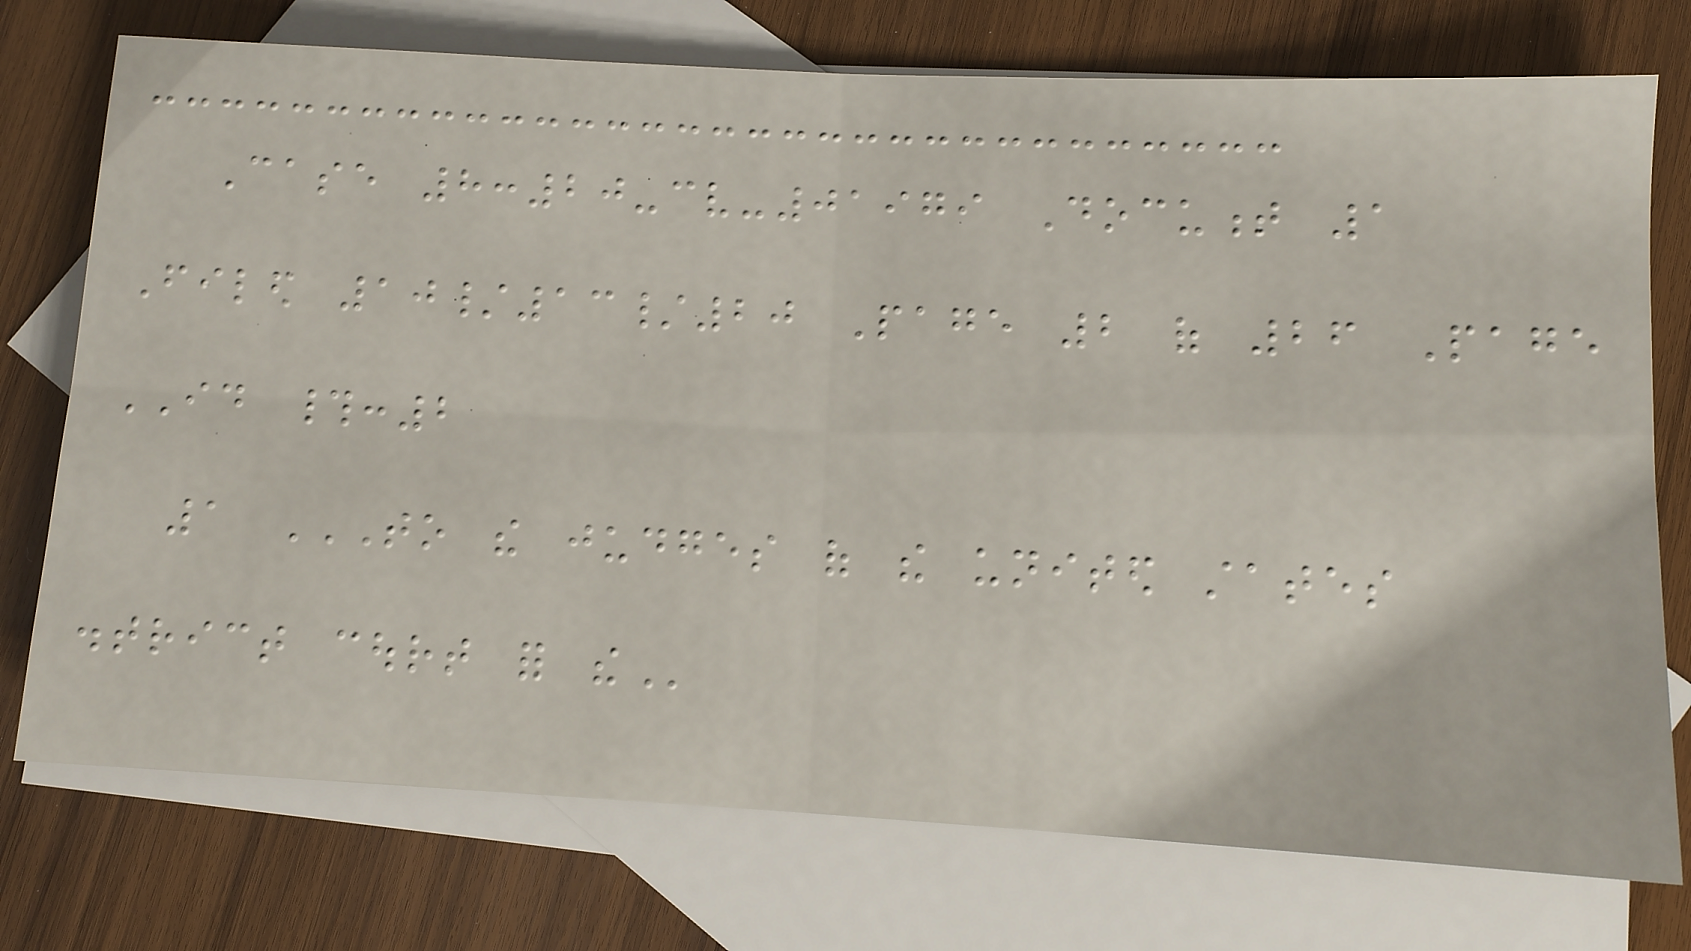Case 8:20-cv-01979 Document 1
Filed 10/13/20 Page 2 of 26 Page
ID #:2
1 TO THE JUDGES OF THE UNITED STATES
DISTRICT COURT FOR THE
